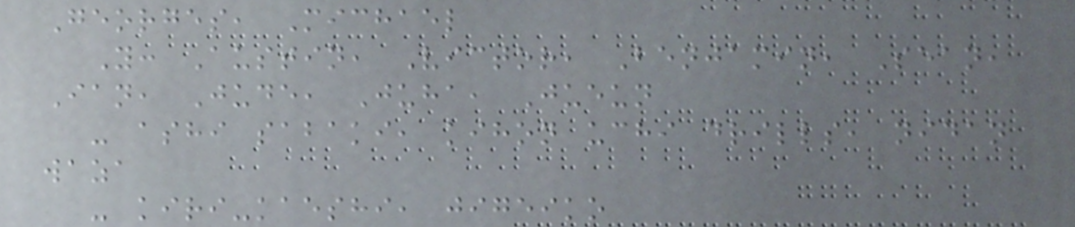Georges, Michael
Y: Austin, Victor, Benjamin, Sean,
Ian, Jude, Juha, Jueun
- ashi sabaki, kihon uchi drills, nidan
waza
- kiri-kaeshi, jigeiko
